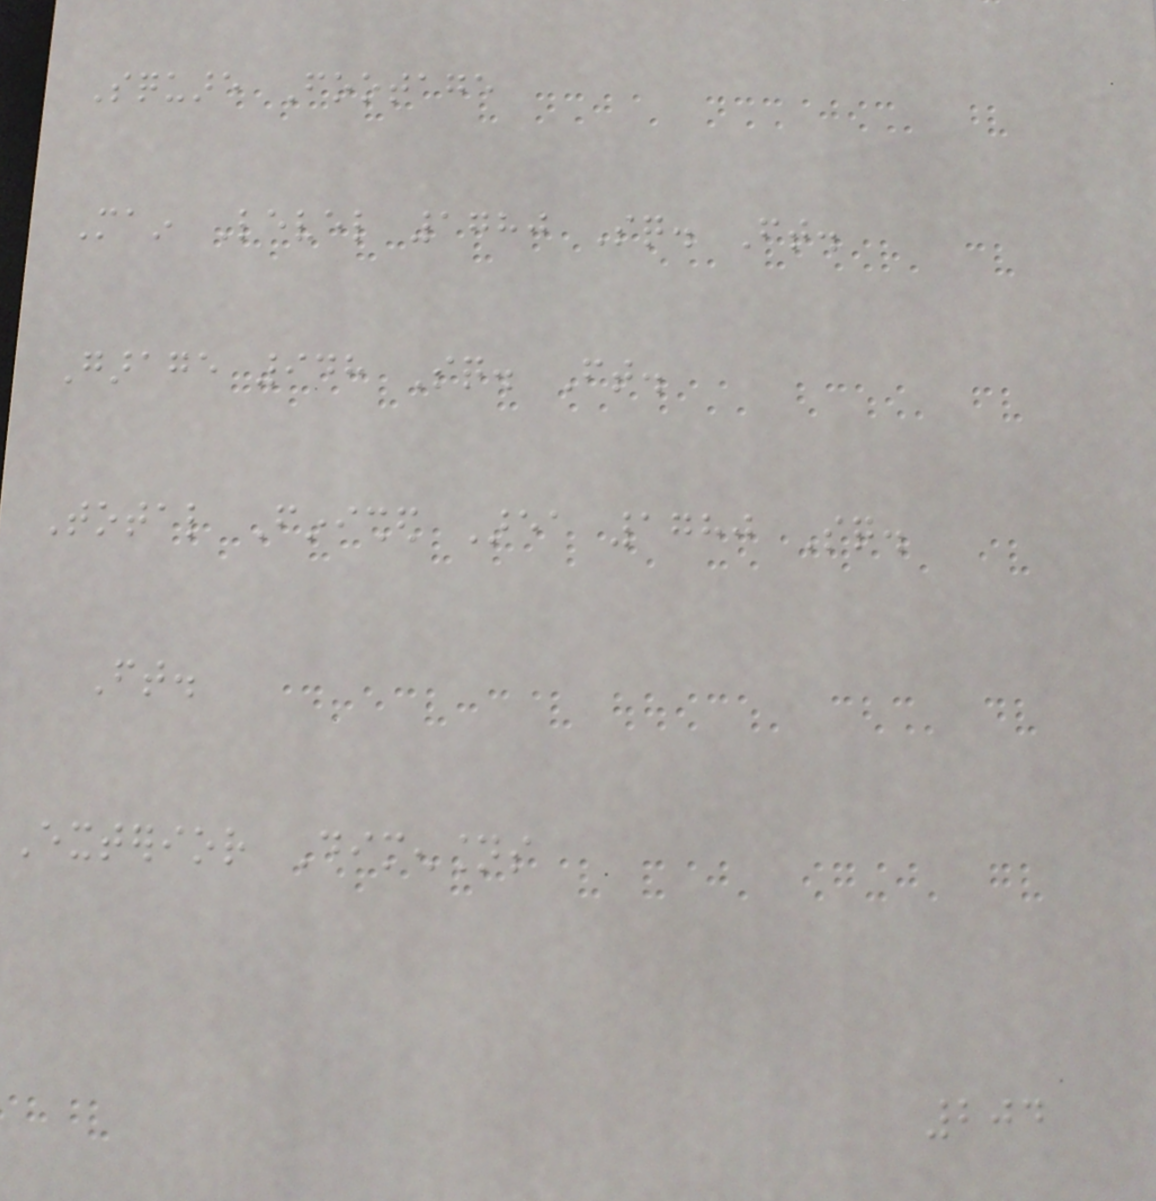Square Footage
Main Level 1780 Sq. Ft.
Garage 948 Sq. Ft.
Total Finished Area 1780 Sq.
Ft.
Exterior Dimensions
204
